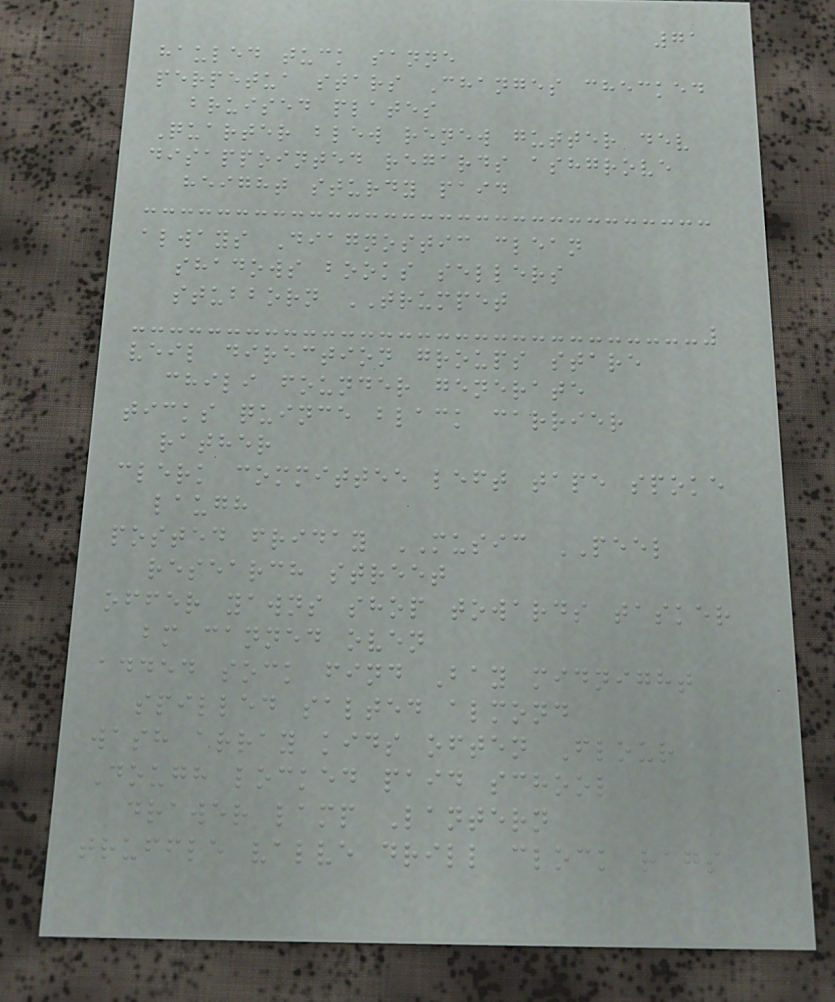71
hauled tuck sanne
perpetua stars Changes checked
bruised plates
Quarter blew renew gutter dev
disappointed regards ashgrove
height sturdy paid
always Diagnostic clean
shadows books sellers
stubborn TRUMPET
veil direction groups stare
chili founder generate
ticks quince black carrier
rather
clerk committee left tape spoke
laugh
posted friday MUSIC PEEL
research street
offer yawns shop towards tasker
bm canned oven
added sock find Bay midnight
spilled salted almond
wash array kids often Flour
Dough locked paid school
drawer lamp Lantern
truffle valve drill clock rags
